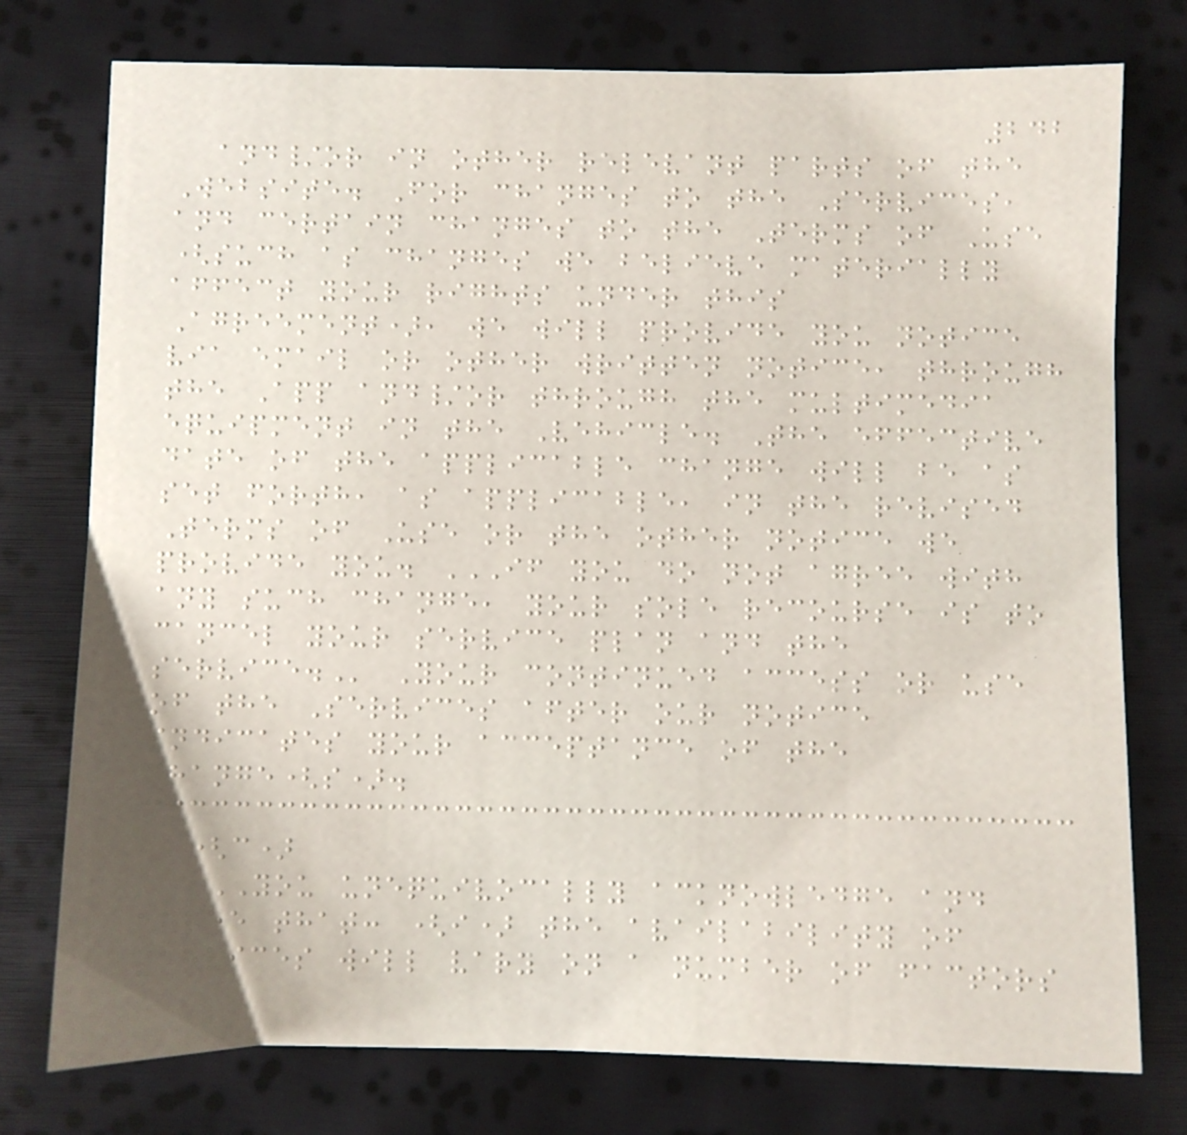242
and/or in other relevant parts of the
Website. For changes to the Services,
and certain changes to the Terms of Use
(such as changes we believe materially
affect your rights under this
Agreement), we will provide you notice
via email or other written notice, through
the App and/or through the multimedia
equipment in the Vehicle. The effective
date of the applicable change will be as
set forth, as applicable, in the revised
Terms of Use or the other notice we
provide you. IF YOU DO NOT AGREE WITH
ANY SUCH CHANGE, YOUR SOLE RECOURSE IS TO
CANCEL YOUR SERVICE PLAN AND THE
SERVICE. Your continued access or use
of the Services after our notice
indicates your acceptance of the
change(s).
(c)
YOU UNEQUIVOCALLY ACKNOWLEDGE AND
AGREE THAT: (I) THE AVAILABILITY OF
SERVICES WILL VARY ON A NUMBER OF FACTORS
